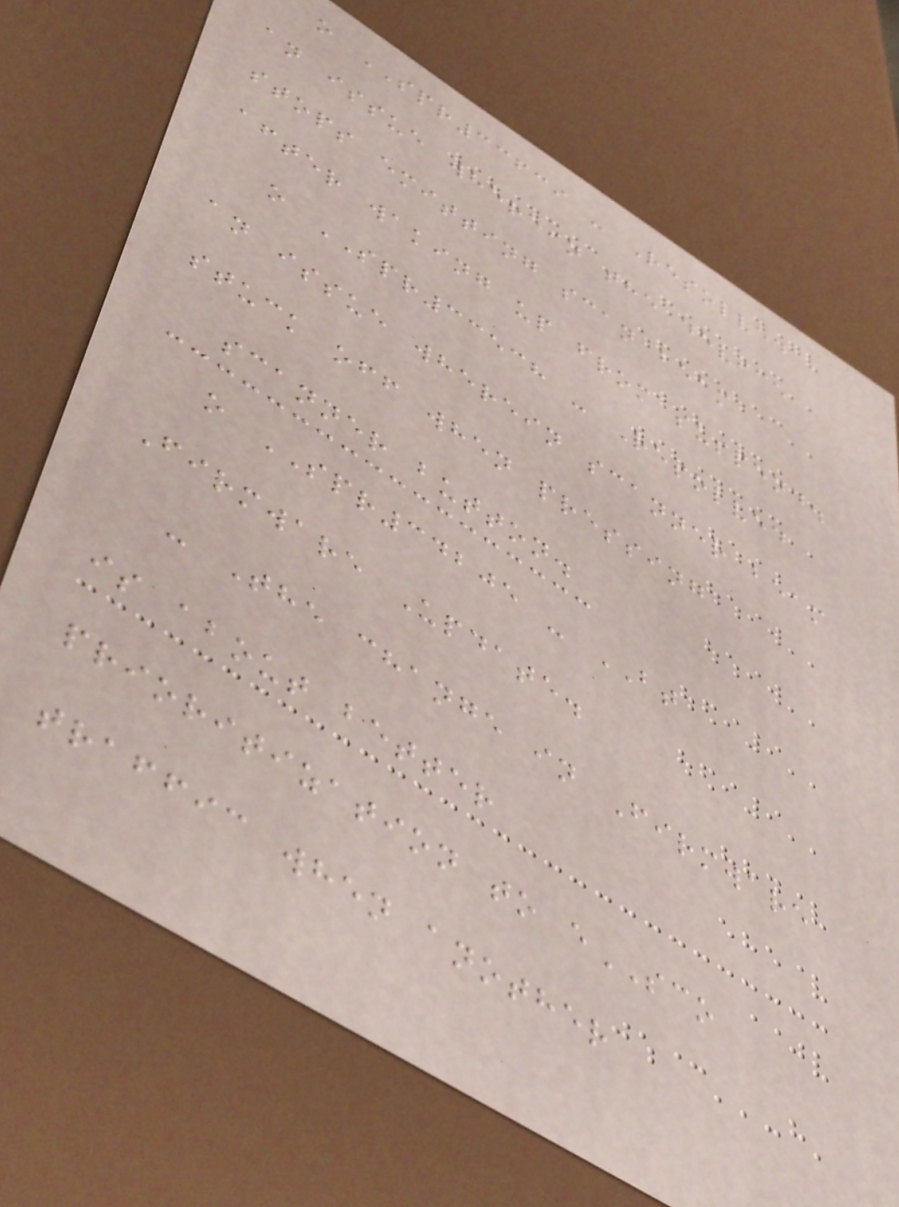o SPR33639 - Resolved
an issue wherein the device
stops emitting scan beam
after waking up from suspend.
o SPR33538 - Resolved
an issue wherein scanner beam
stuck off when pressing
scanner button.
o SPR34205 - BT
Firmware Update.
- The change in Firmware
is about better
prioritization to eSCO
traffic when another
